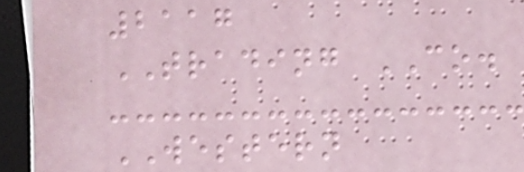2117
TRADING CO.
WESTERN
